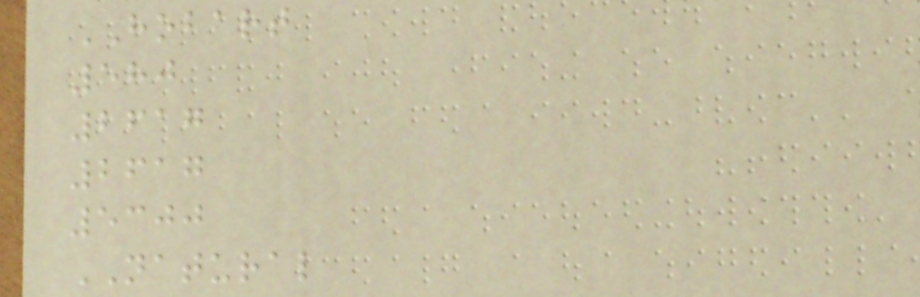HOBART
580
2617
2617
5300
NATURAL
